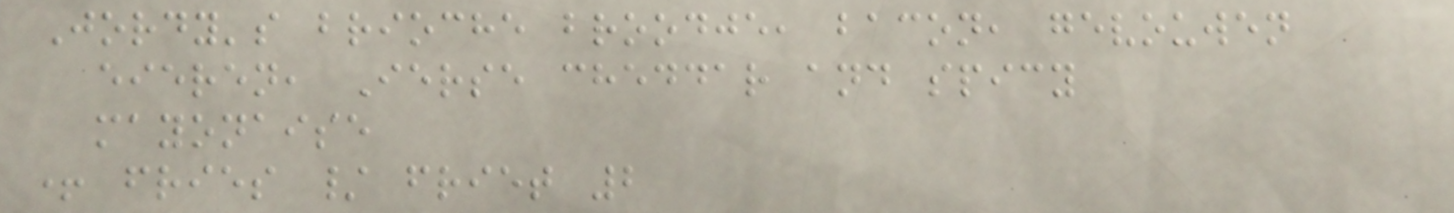Jordy's brioche broodje, bacon, gevouwen
eieren, Ierse cheddar and spicy
mayonaise
+ fries / friet 2
